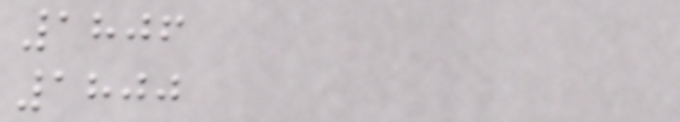1806
1800
